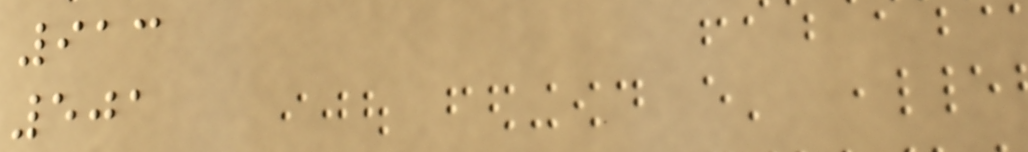913
501
